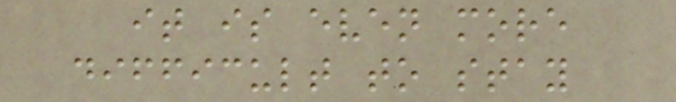it is even more
difficult to stay
